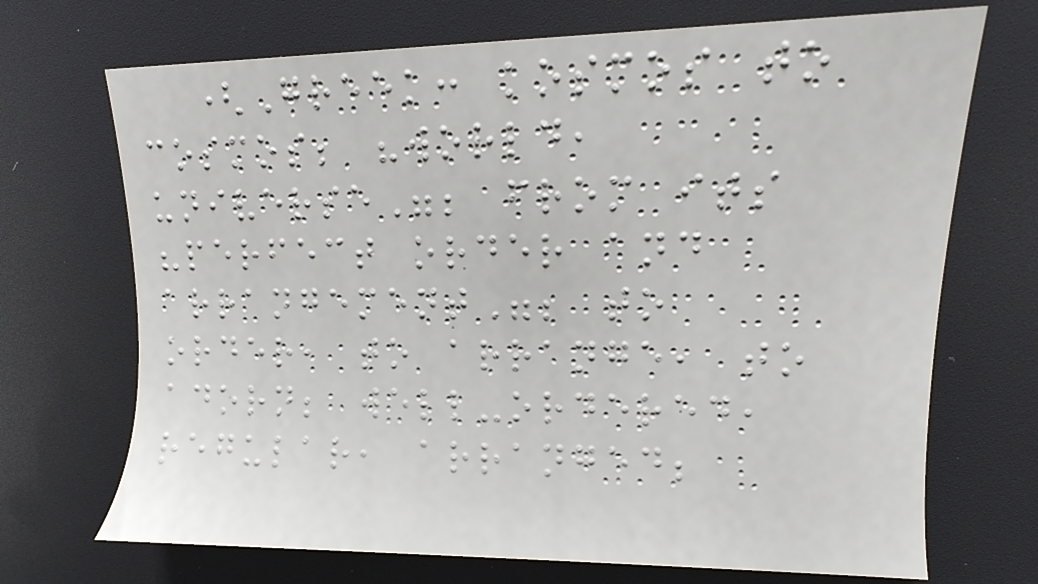(Greek: kosmos to
cosmos; "world,
universe"; from its
"perfect order and
arrangement"; to
order, to arrange, to
adorn; well-ordered,
regular, arranged;
